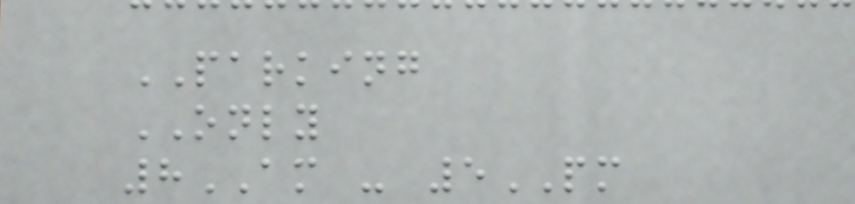PARKING
ONLY
8AM - 5PM
